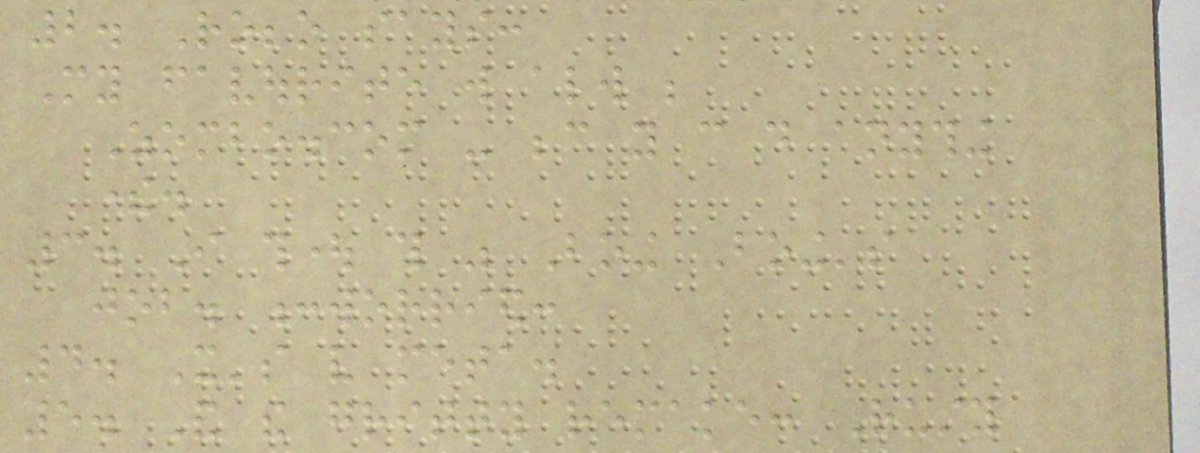2. Robbo says:
My favourite will always be
Zombo.com - because you can do anything
there.
3. I thought this was Boing Boing's
job. :worried:
4. It's very meta.
5. And the gritty remake: Rusty
